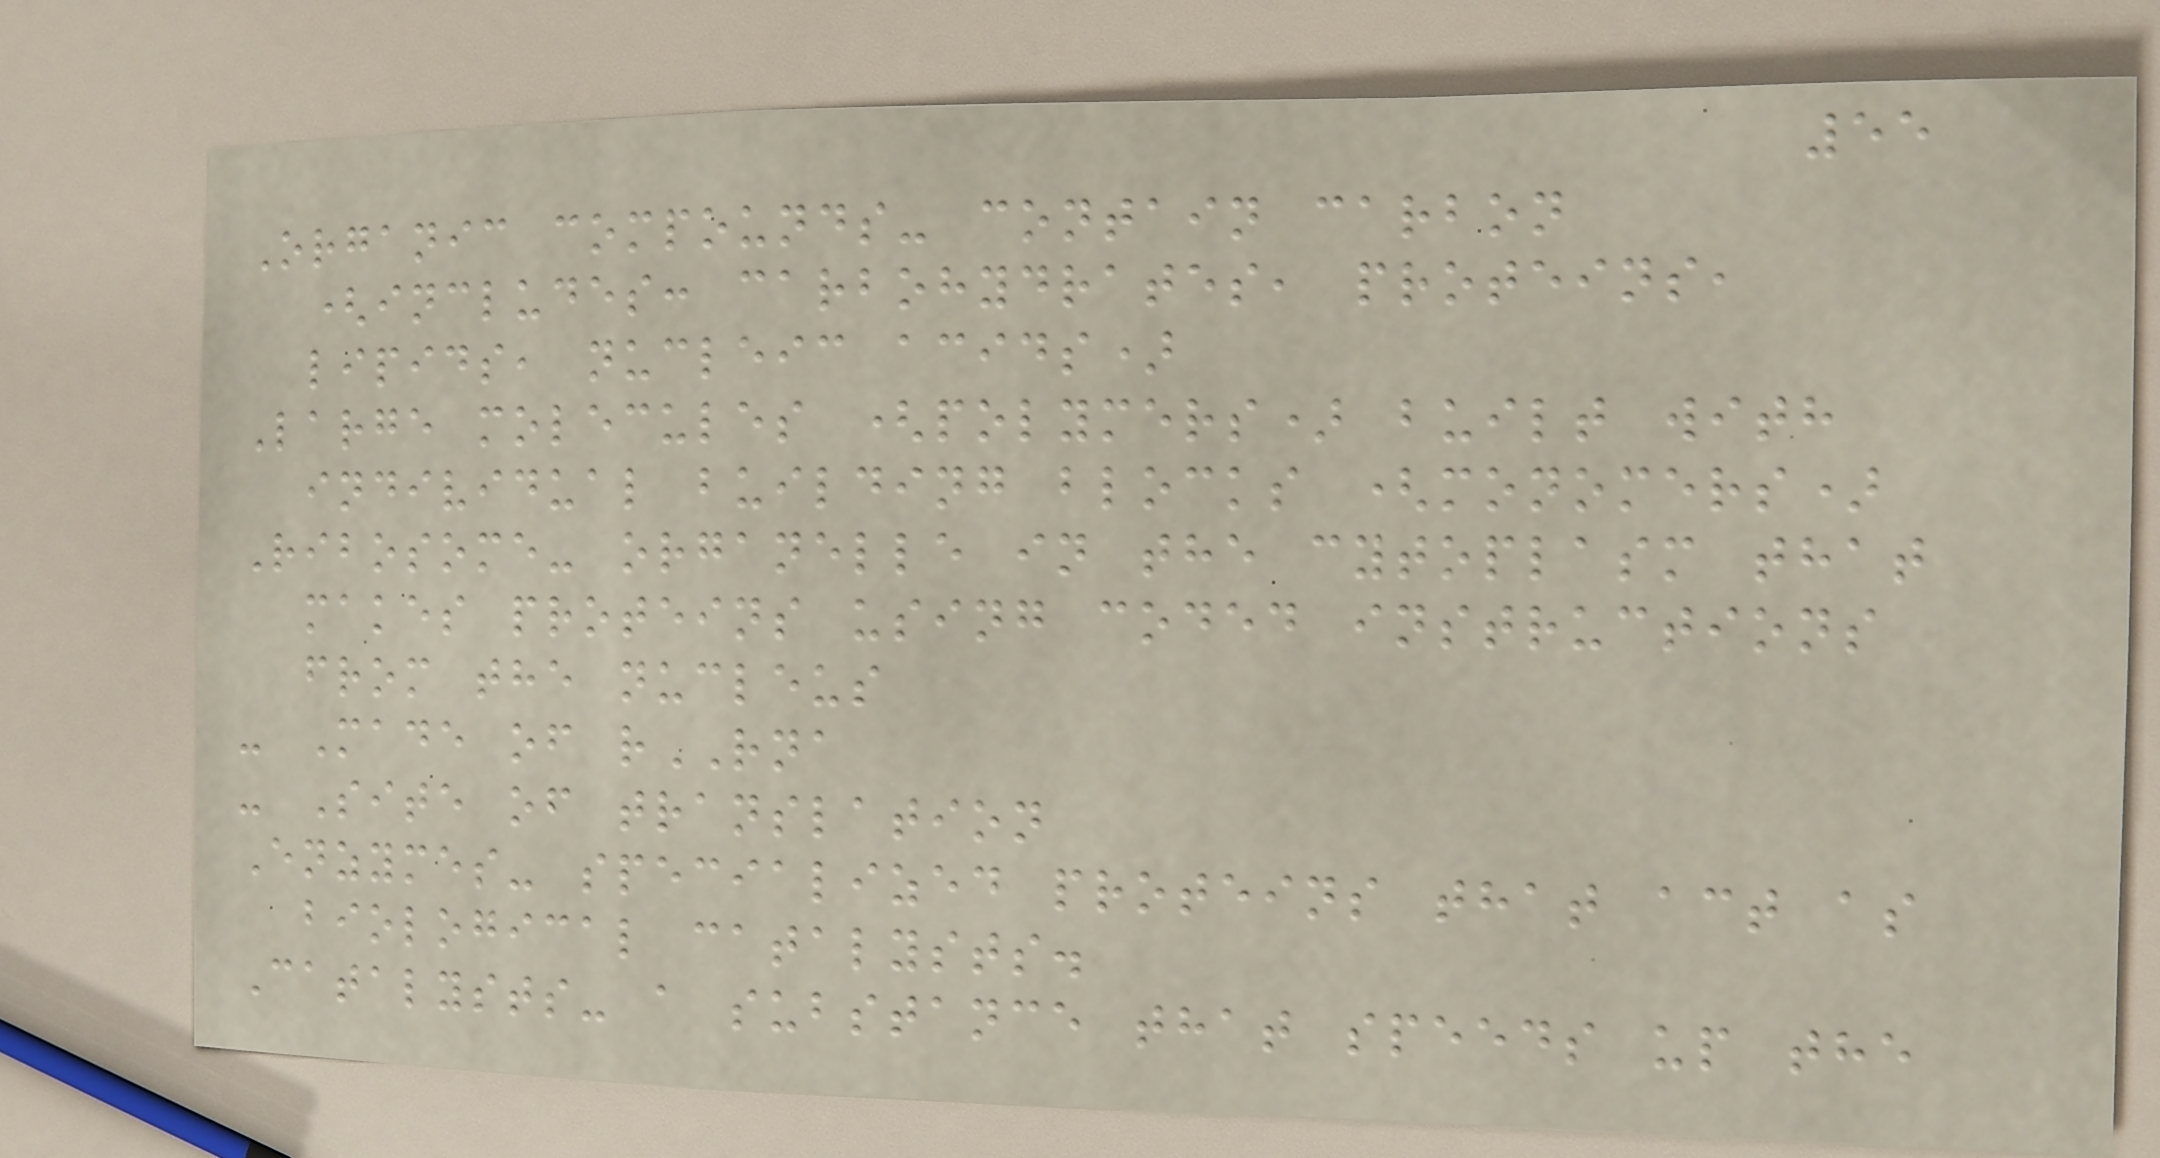55
Organic compounds- contain carbon
(includes: carbohydrates, proteins,
lipids, nucleic acids)
Large molecules (polymers) built with
individual building blocks (monomers)
Ribosome- organelle in the cytoplasm that
makes proteins using coded instructions
from the nucleus
- Made of rRNA
- Site of translation
Enzymes- specialized proteins that act as
biological catalysts.
Catalysts- a substance that speeds up the
